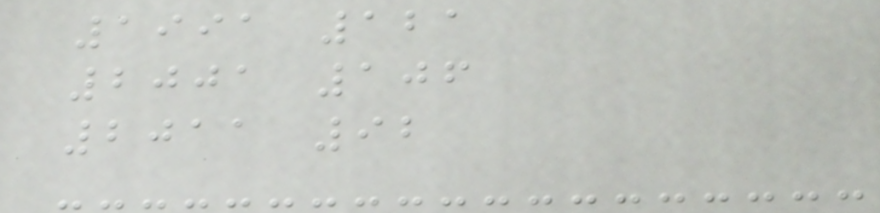1991 121
2001 106
2011 92
